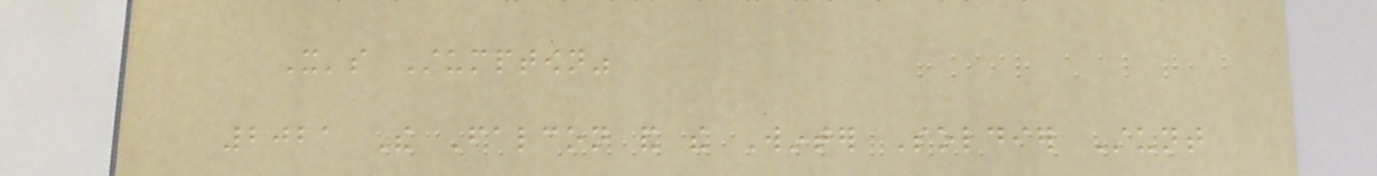It's Stumptown"
2021 The Falcon and the Winter Soldier Stunt
